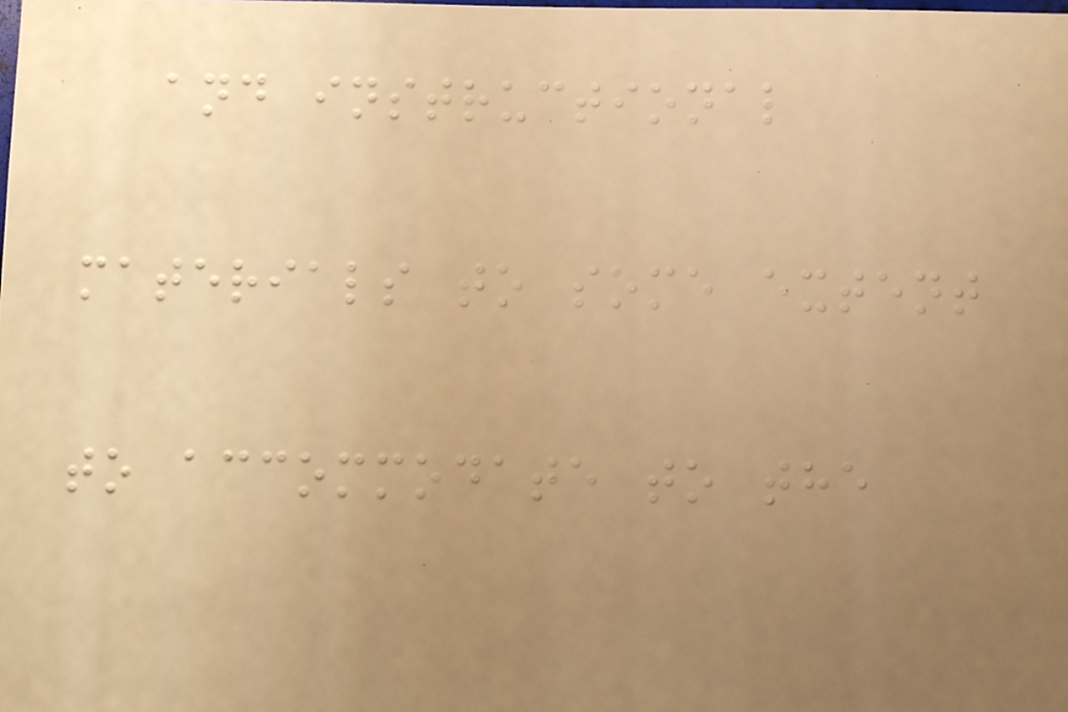and instructional
materials to some extent
to accommodate to the
